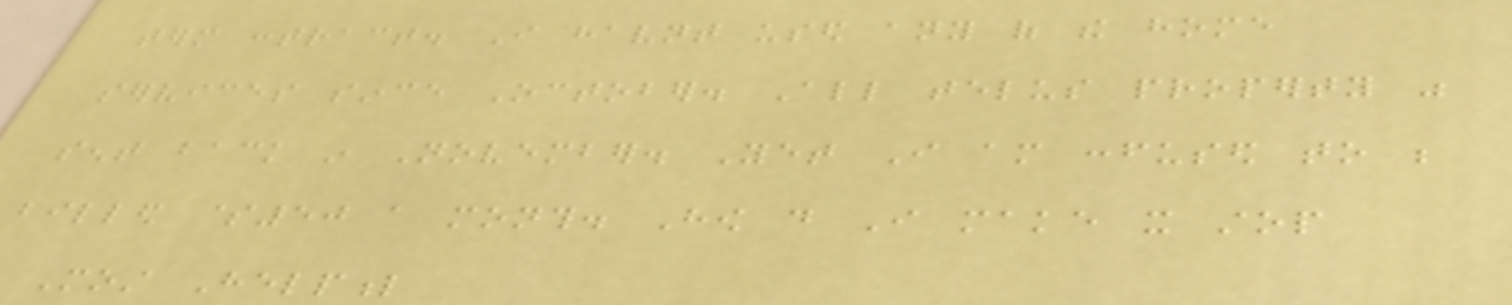term contract. I havnt used any of the home
services since October. All telus property was
sent back in November. Yet I am confused to be
billed $50 a month. How do I make it stop
Most Helpful
